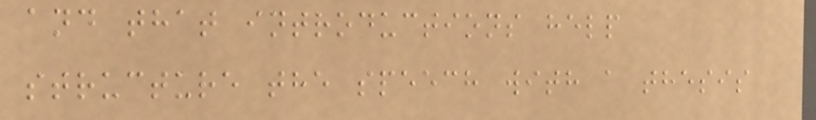and that introductions help
structure the speech with a thesis
